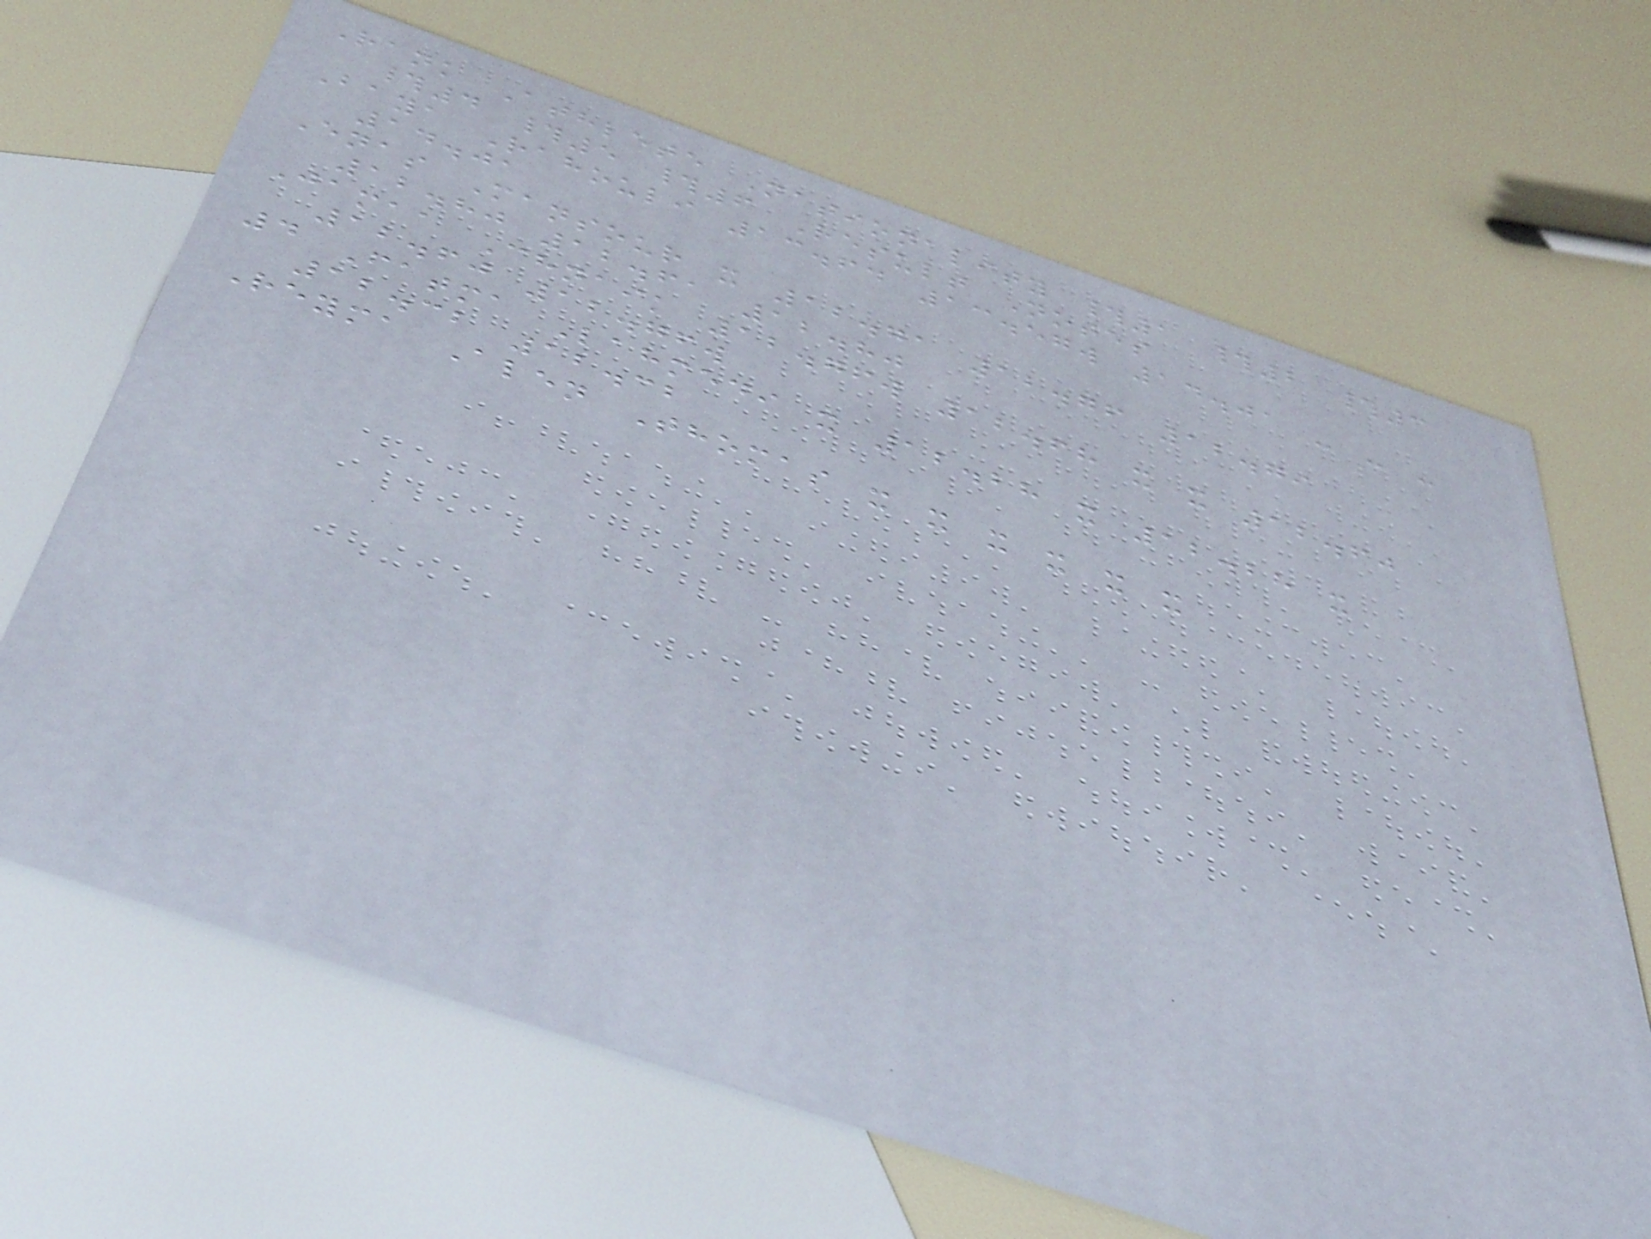Rank Athlete Nationality #1 #2 #3
#4 #5 #6 Result Notes
Baya Rahouli 13.64 13.57w 14.01 - - -
14.01
Enas Mansour x 12.71 12.76 12.79
12.80 12.61 12.80
Jamaa Chnaik 12.76w 12.68 x x 12.60
12.60 12.76w
4 Fatma Lahmedi x 12.28 x 12.28 x
12.32 12.32
Reyma Alen Thomas x x x x x x
